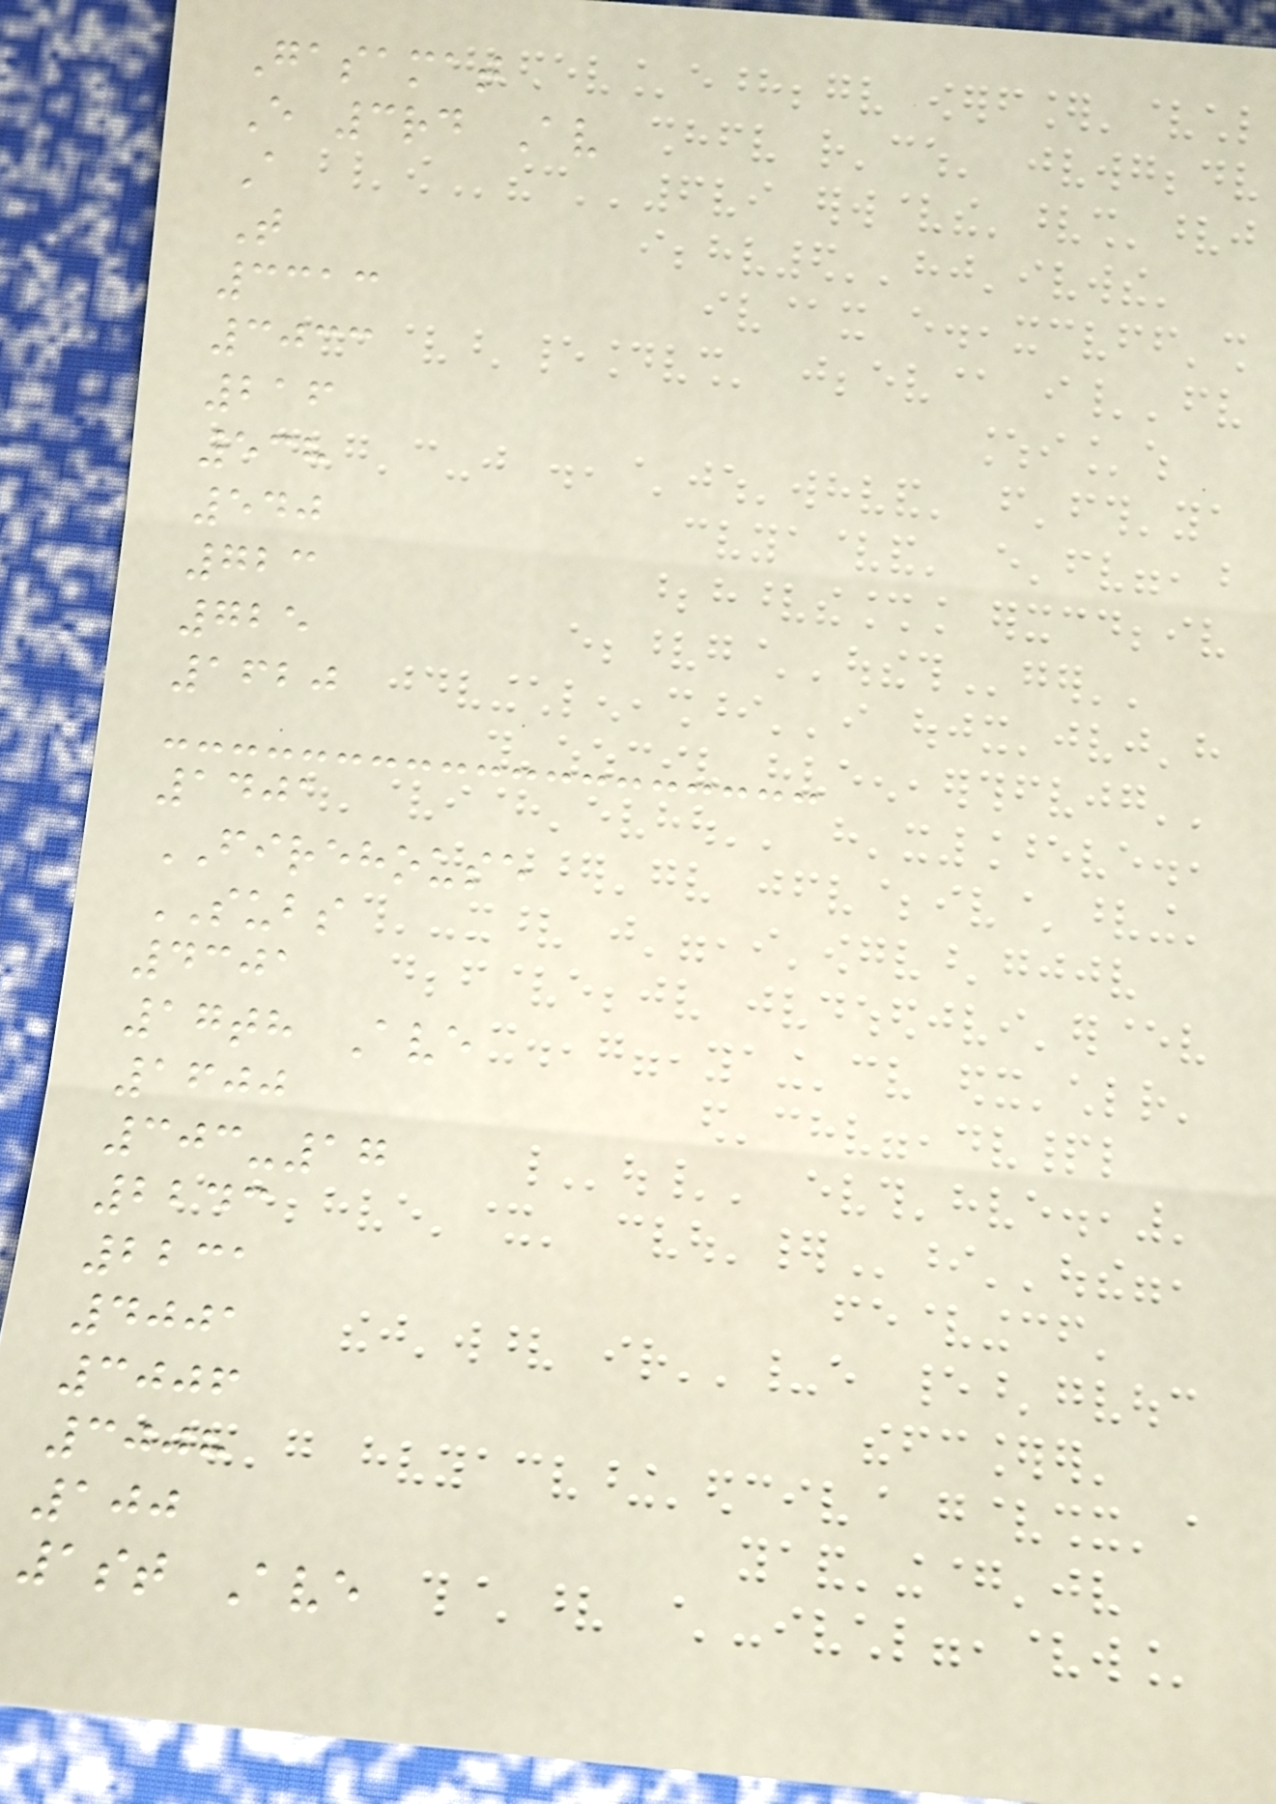Gasamat
E 3rd Av
A
T
3313
3033
216
538
540
723
725
1620
1401
FIREHOUSE
SUBS
4301
17th Ave
1600
303-17
2243
2231
4001
3006
3008
100
1st Ave
